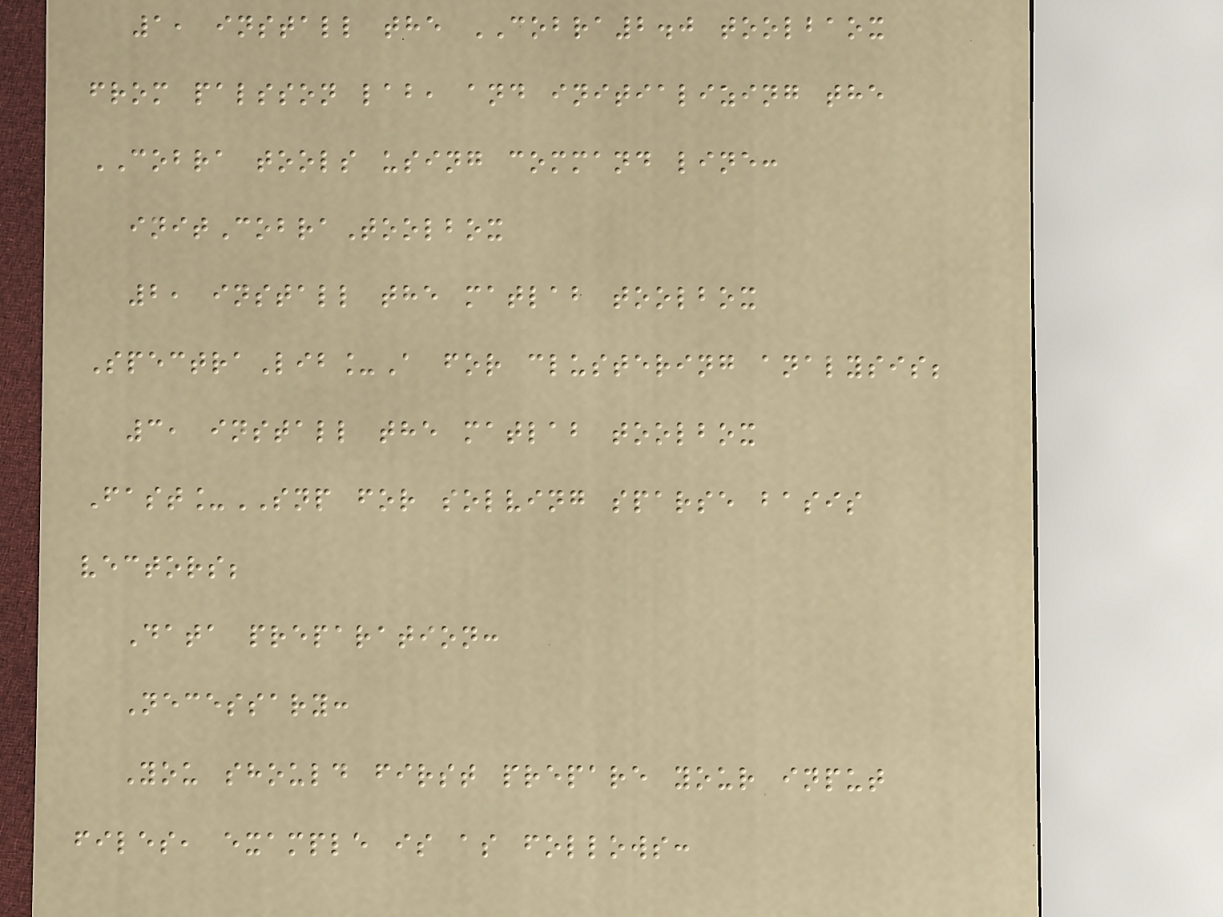1, install the COBRA2.0 toolbaox
from palsson lab, and initializing the
COBRA tools using command line:
initCobraToolbox
2, install the matlab toolbox
SpectraLib_A for clustering analysis;
3, install the matlab toolbox
Fast_SNP for solving sparse basis
vectors;
Data preparation:
Necessary:
You should first prepare your input
files, example is as follows:
